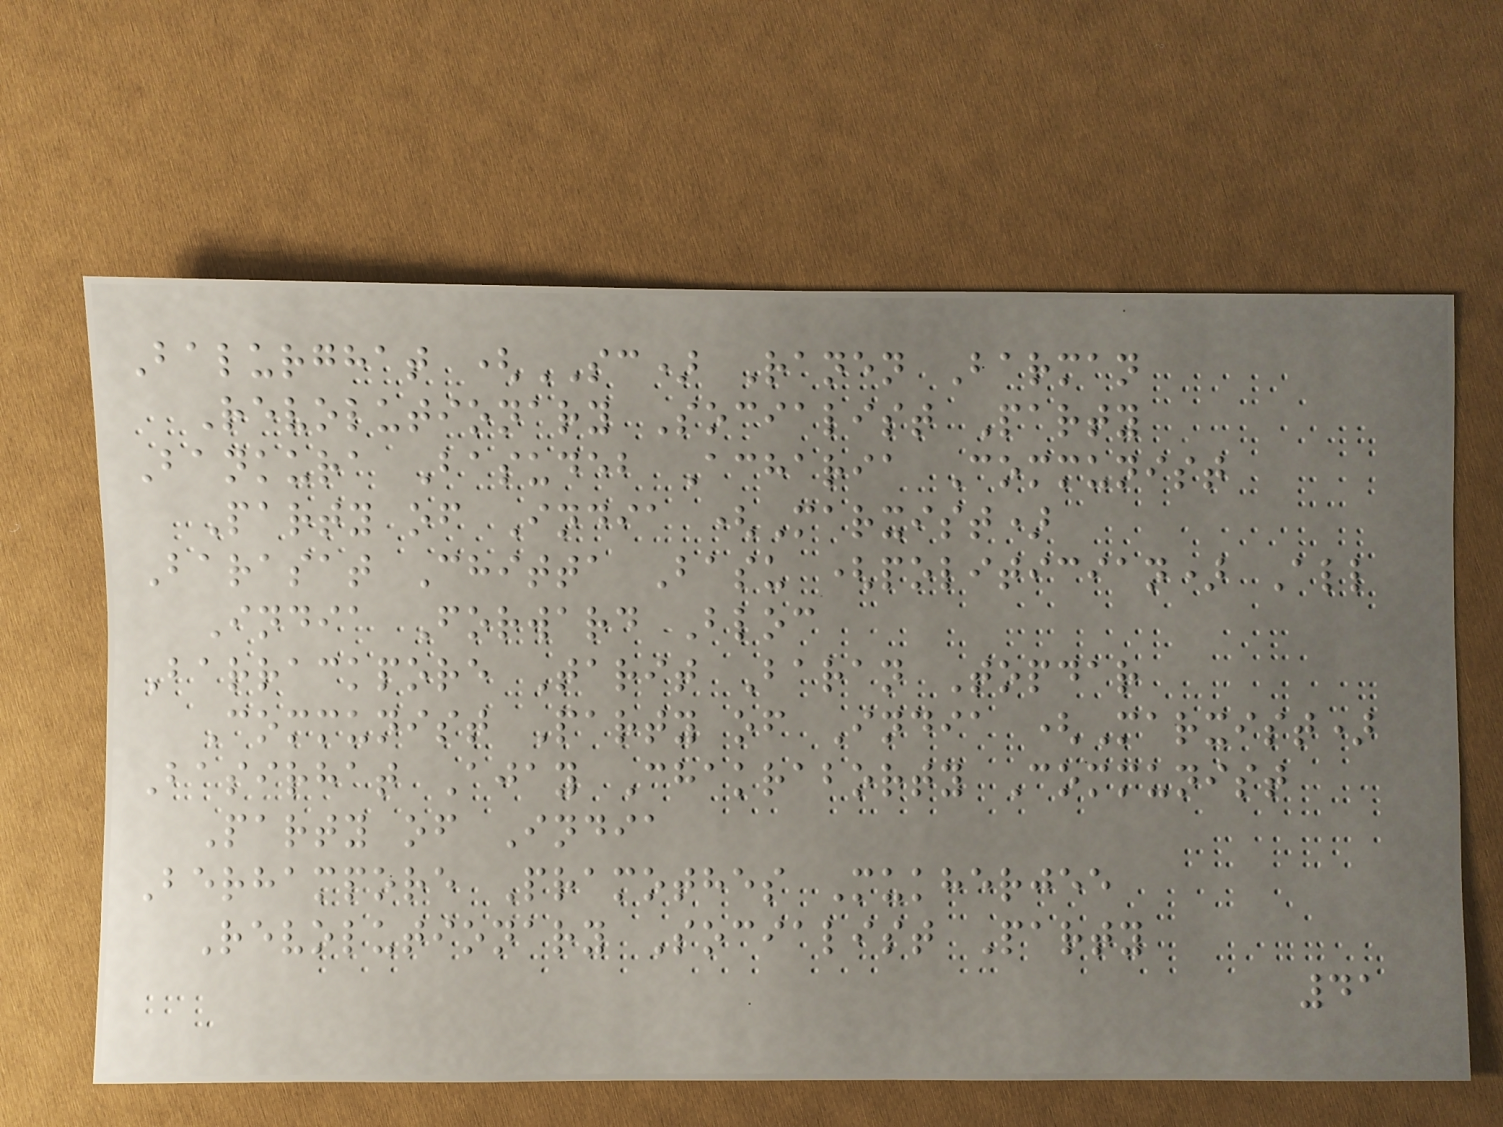Balurghat (SC) Ranen Barman
Revolutionary Socialist Party
Bankura Basudeb Acharia Communist
Party of India (Marxist)
Barasat Chitta Basu (politician) All
India Forward Bloc
Barrackpore Tarit Baran Topdar
Communist Party of India (Marxist)
Basirhat Ajay Chakraborty Communist
Party of India
Berhampore Pramothes Mukherjee
Revolutionary Socialist Party
41
